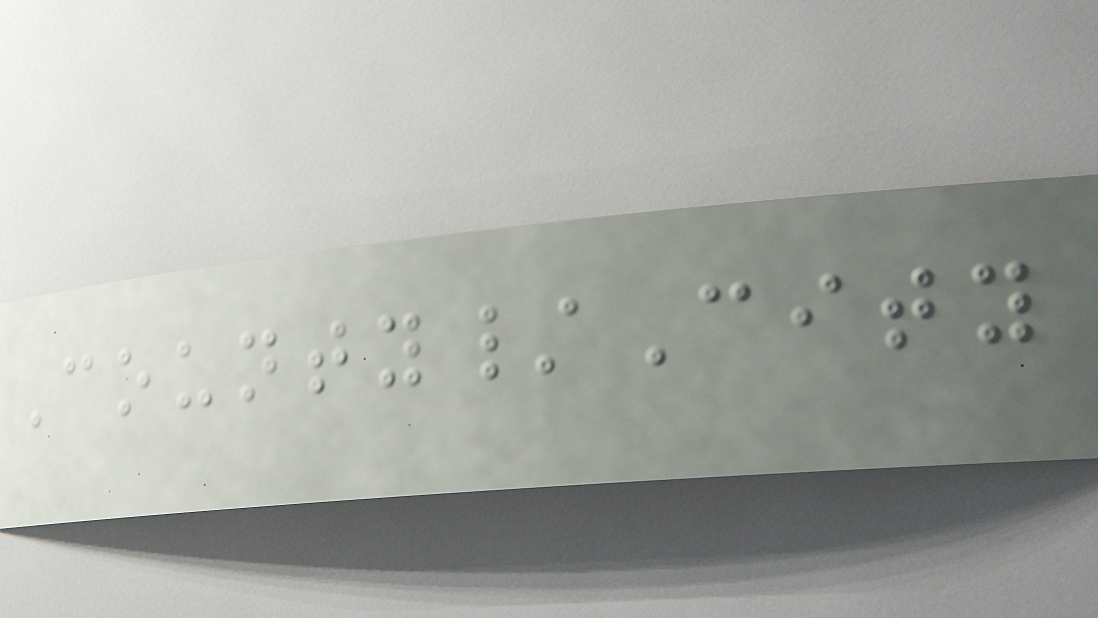County/City
